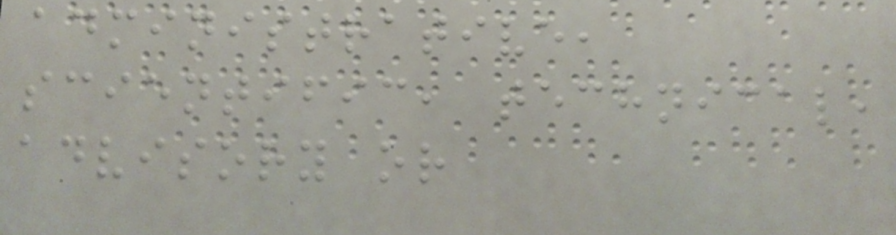administrative,
scientific, technical,
advisory or
